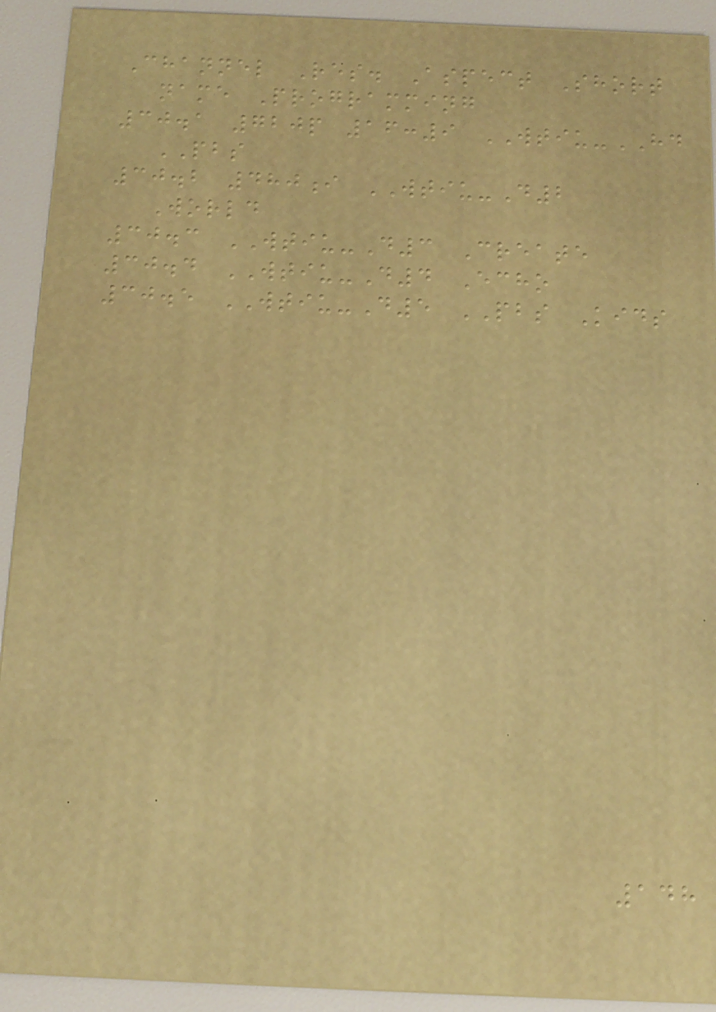Channel Res. Aspect Short
name Programming
30.1 720p 16:9 WTIU-HD
PBS
30.2 480i WTIU-D2
World
30.3 WTIU-D3 Create
30.4 WTIU-D4 Echo
30.5 WTIU-D5 PBS Kids
148
